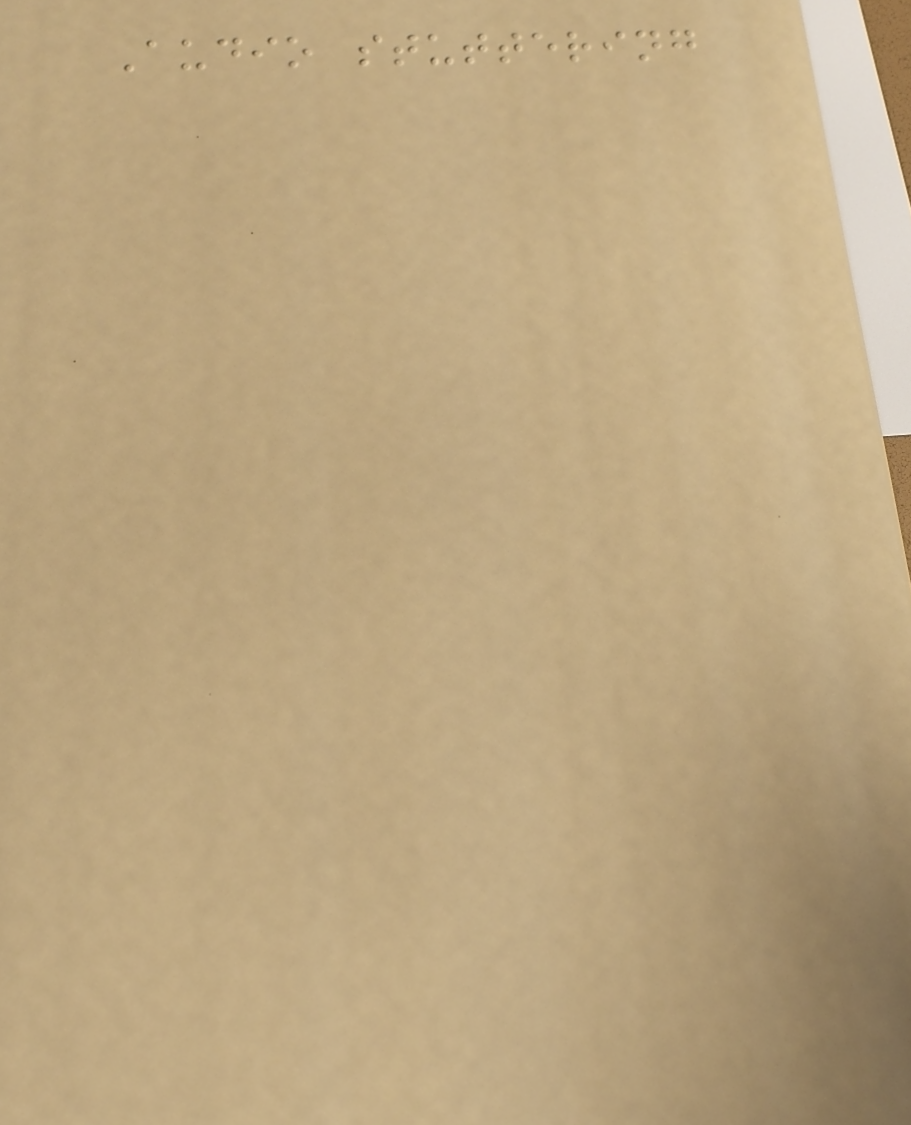Audio stuttering
